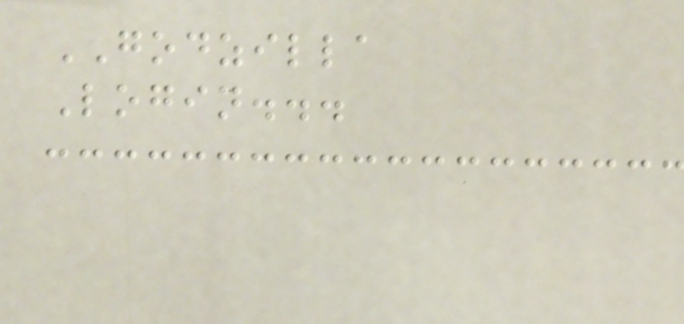GODZILLA
Login...
